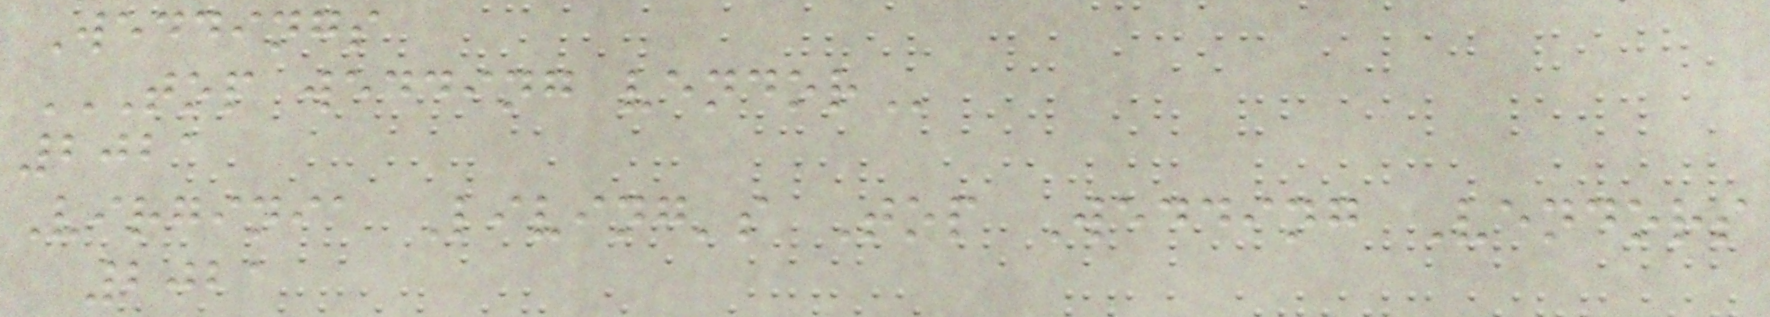Weddings
TOP WEDDING VENDOR
2021
Virginia Living's Top Wedding Vendors
2021
